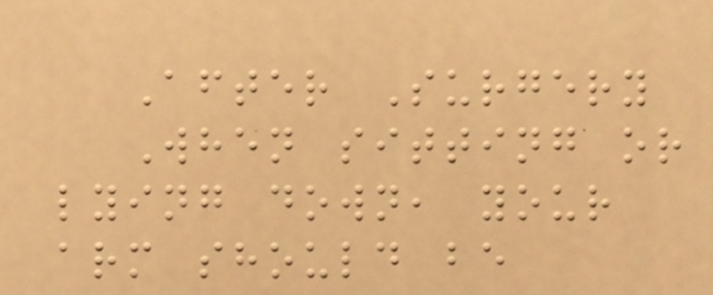After Surgery
When sitting or
lying down, your
arm should be
